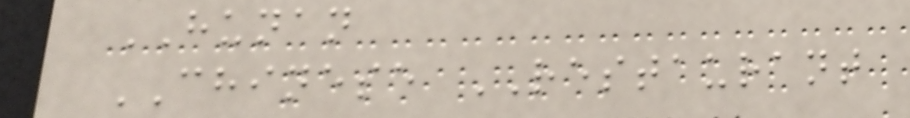HUNAN
CHINESE RESTAURANT
